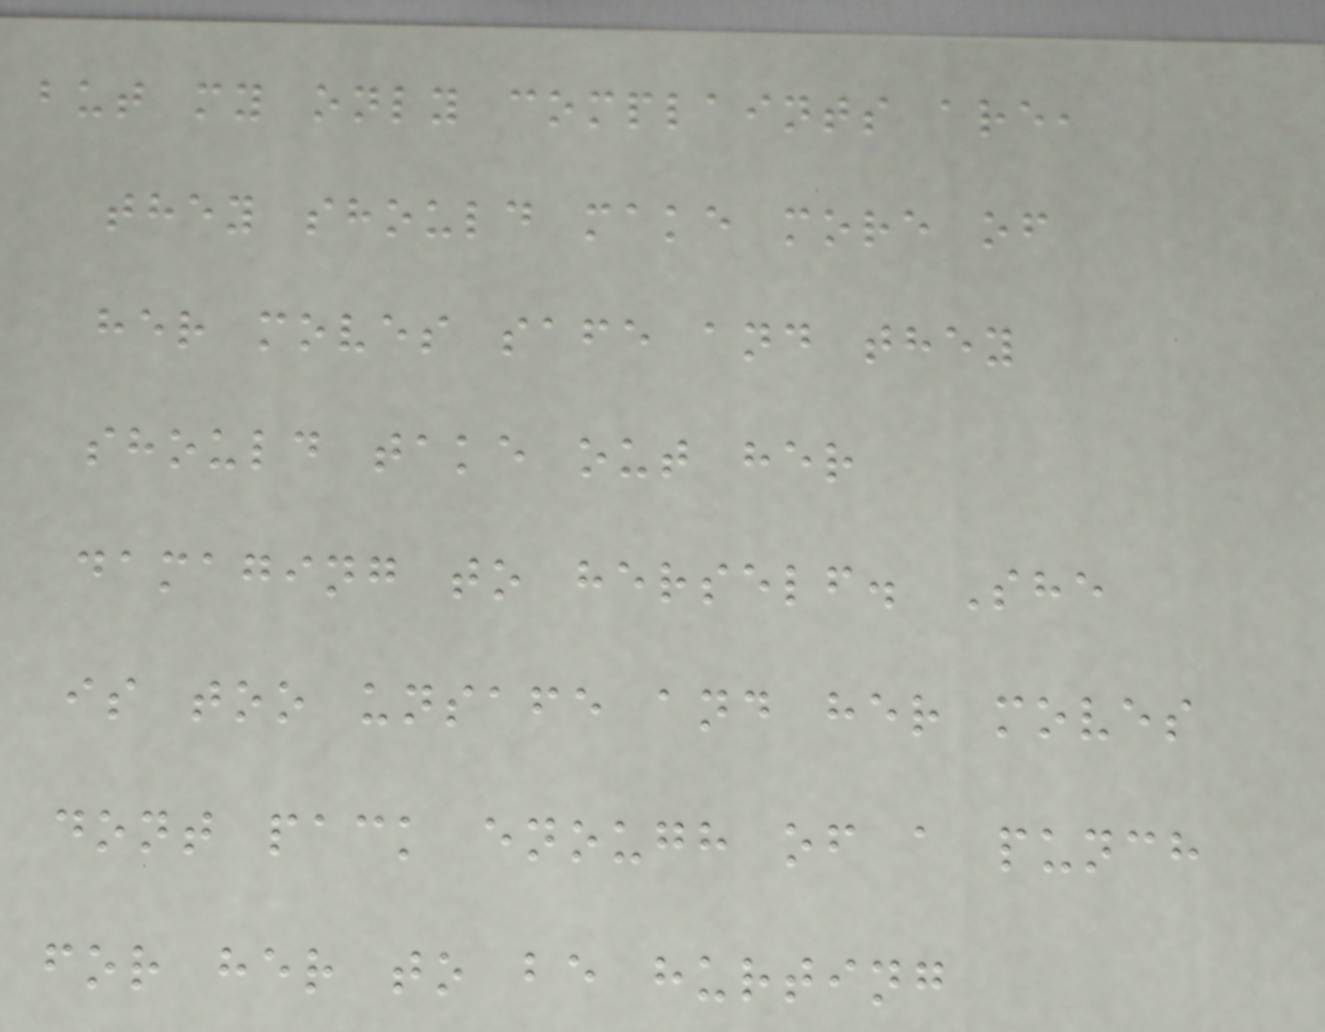but my only complaints are,
they should make more of
her moves safe and they
should take out her
damaging to herself. She
is too unsafe and her moves
dont pack enough of a punch
for her to be hurting
